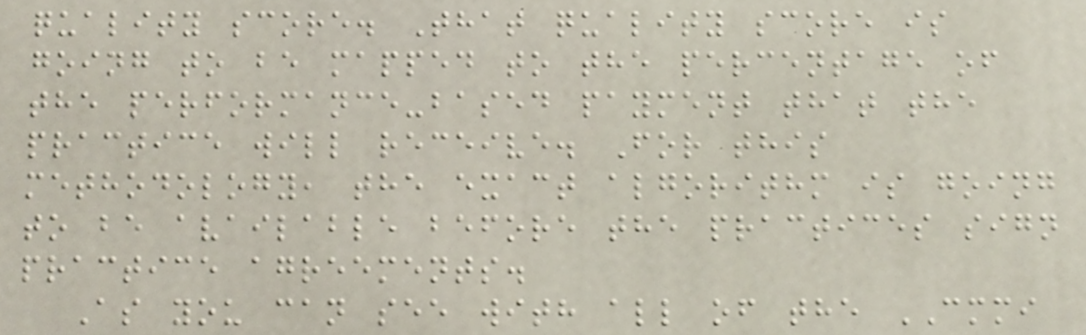quality score. That quality score is
going to be mapped to the percentage of
the performance-based payment that the
practice will receive. For this
methodology, the exact algorithm is going
to be available before the practices sign
practice agreements.
As you can see with all of the CMMI
